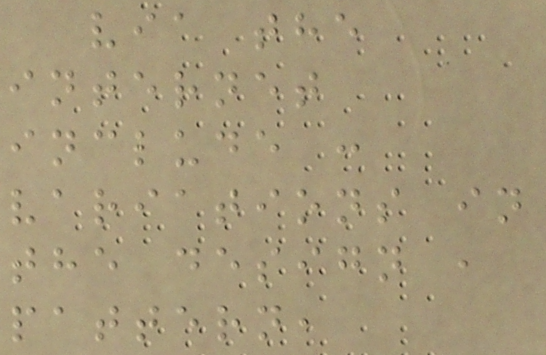via the
internet
include :
variations in
the design ,
pattern,
